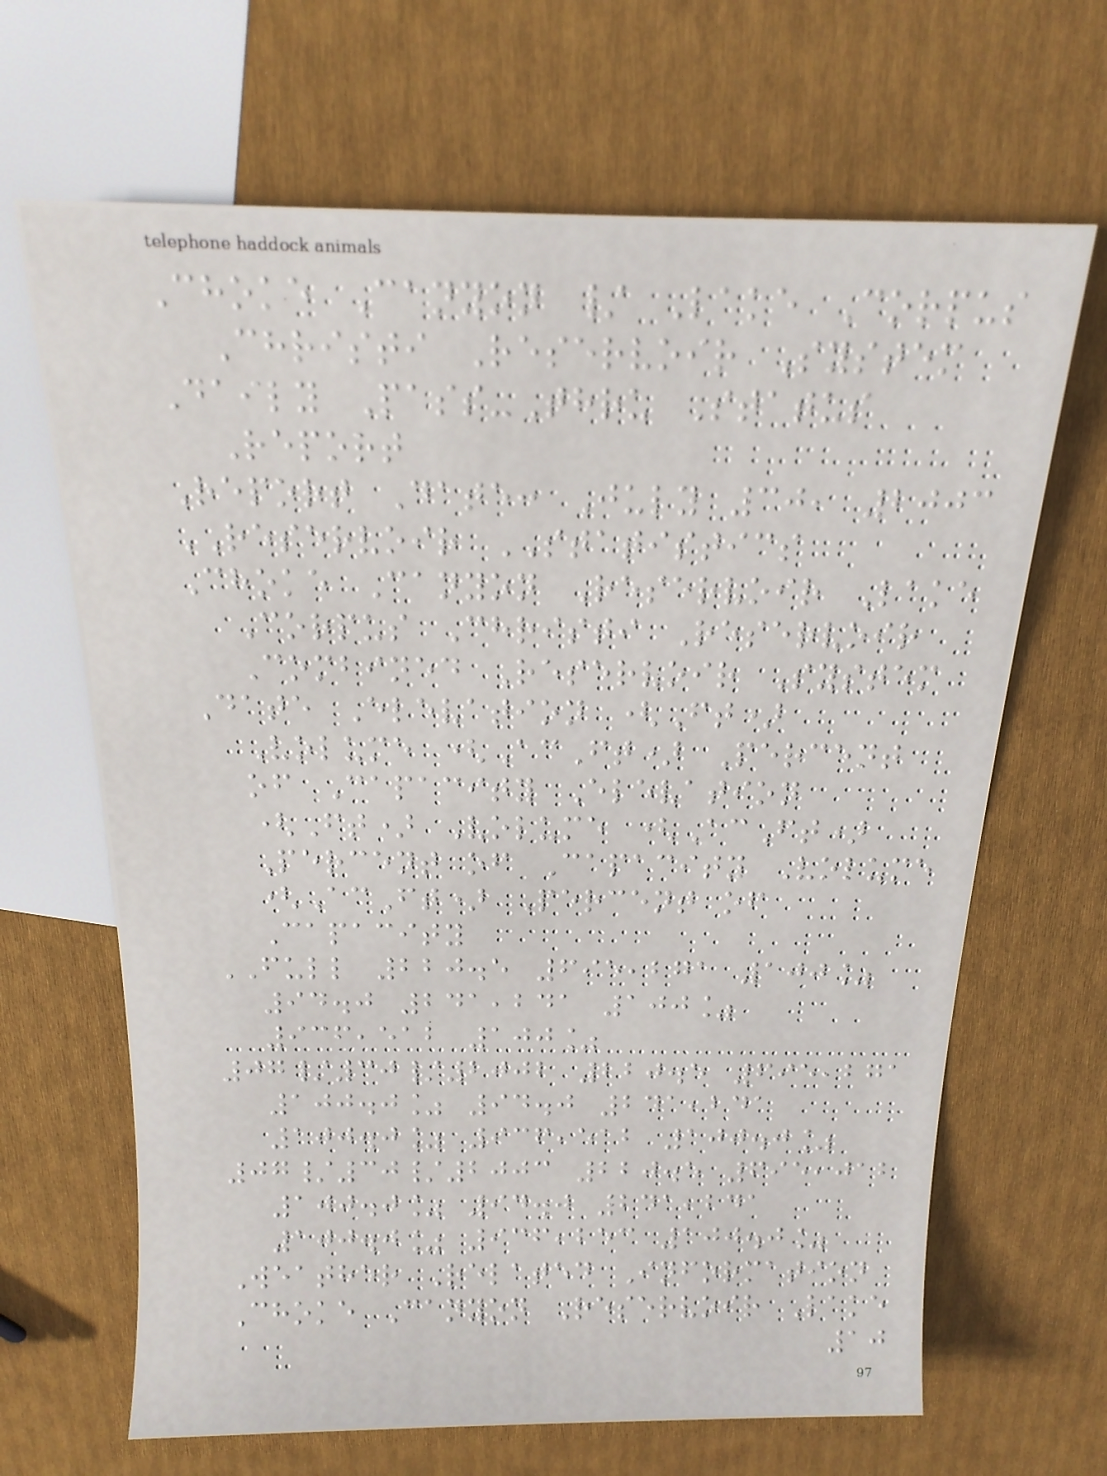Choke Canyon / Lake Corpus
Christi Reservoir System
Daily Pass-Thru Status
Report
Report Date: July 30, 2003
RESERVOIR STATISTICS
Choke Canyon Reservoir Lake
Corpus Christi Reservoir
Combined Reservoir System
Date Elevation (Ft)
Volume (AcFt) Percent
of Capacity Elevation
(Ft) Volume (AcFt)
Percent of Capacity Volume
(AcFt) Percent of
Capacity
FULL 220.5 695,271 100%
94.0 241,241 100%
936,512 100%
07/30/2002 220.5 695,271
100.0% 94.0 241,241
100.0% 936,512 100.0%
07/30/2003 220.5 695,012
100.0% 94.0 241,241
100.0% 936,253 100.0%
Weather Related Information
Choke Canyon Reservoir Lake
10
